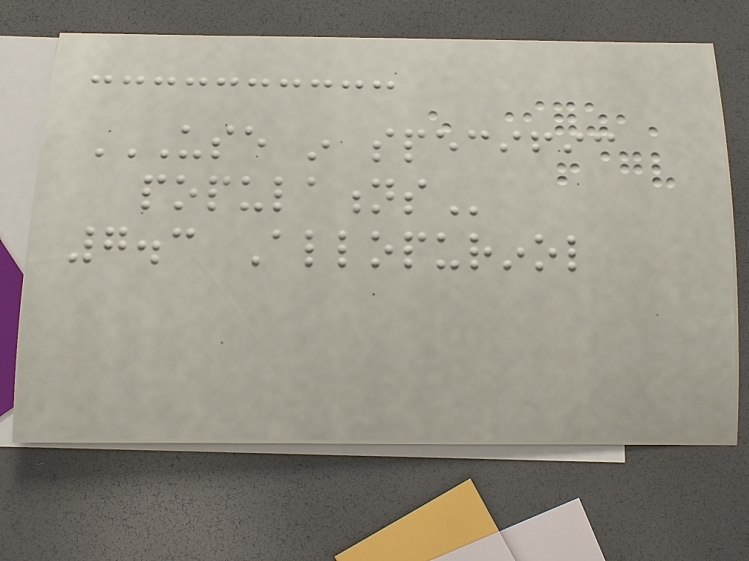USE IN SPECIFIC
POPULATIONS
7.3 Allopurinol
